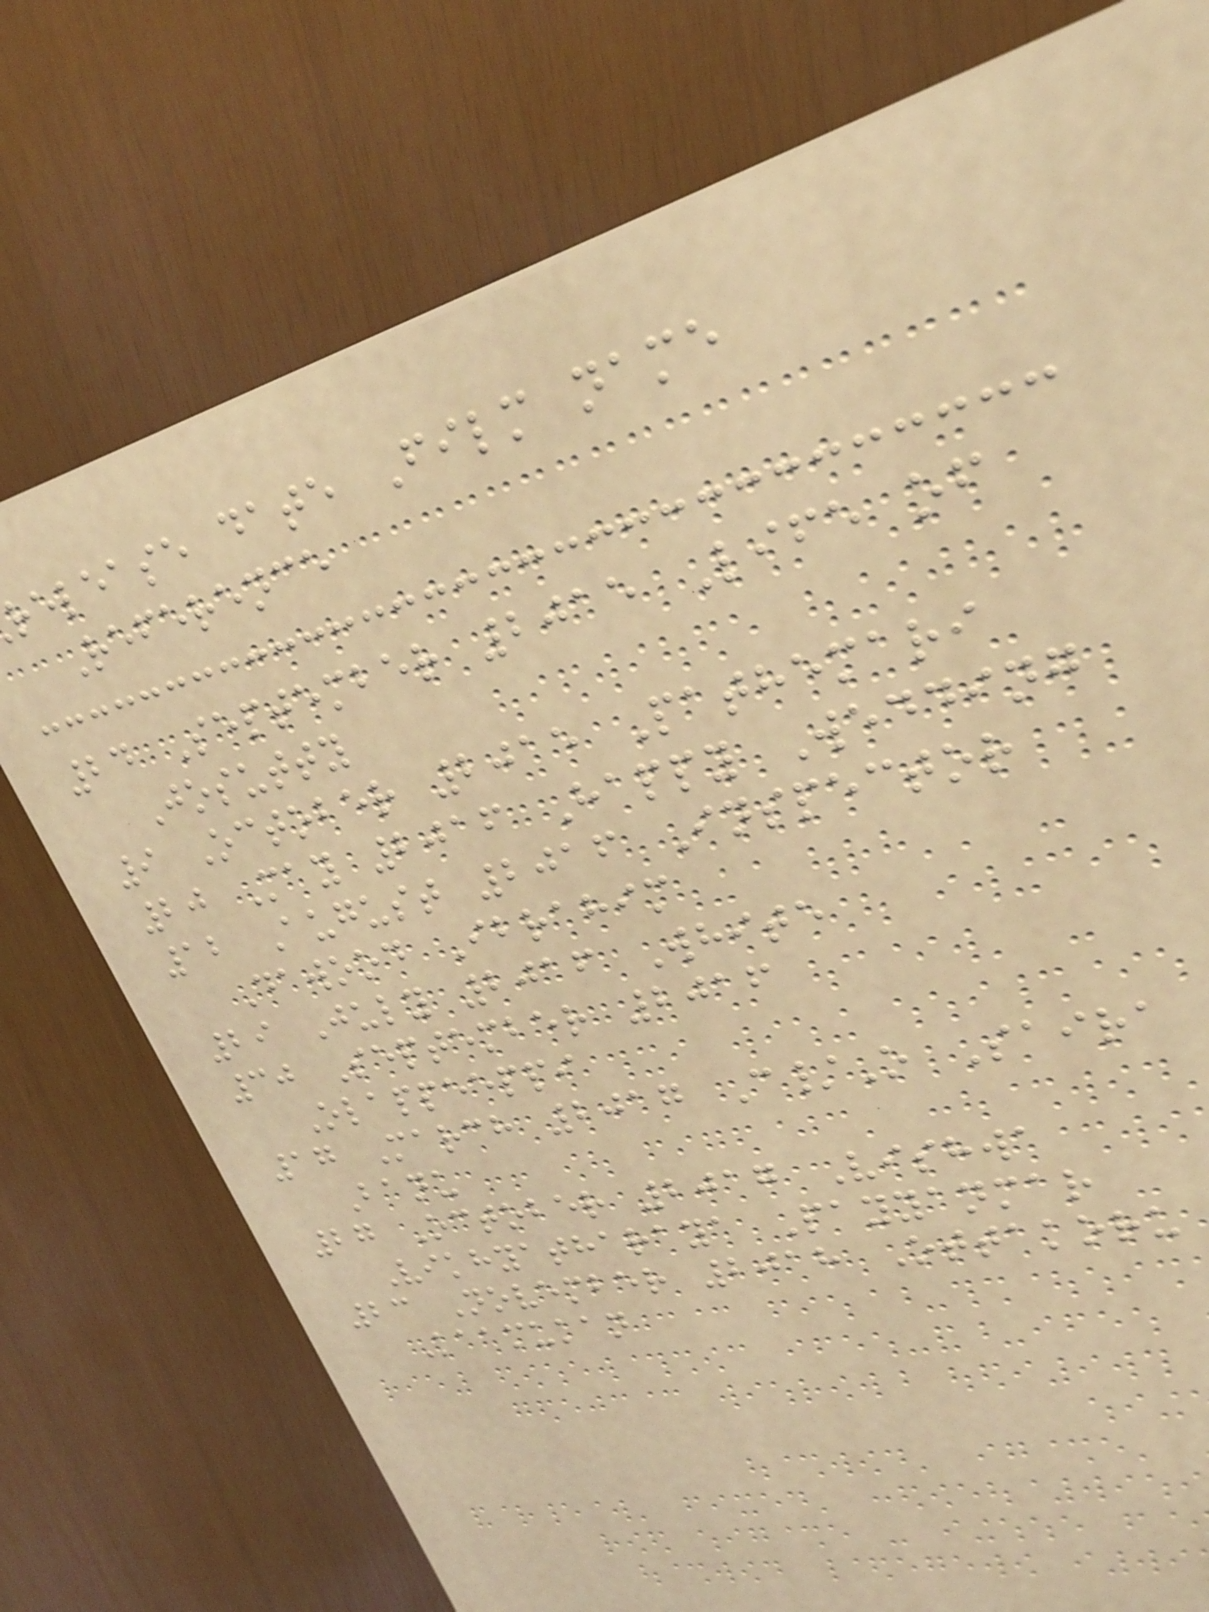release date Film name
Reference
24 September 2015 Life of
Josutty
9 October 2015 Pathemari
20 May 2016 Happy Wedding
12 August 2016 Inspector
Dawood Ibrahim
29 July 2016 White
30 September 2016
Olappeeppi
17 March 2017 C/O Saira
Banu
27 October 2017 Vishwa
Vikhyatharaya Payyanmar
23 November 2018 Ottakoru
Kaamukan
